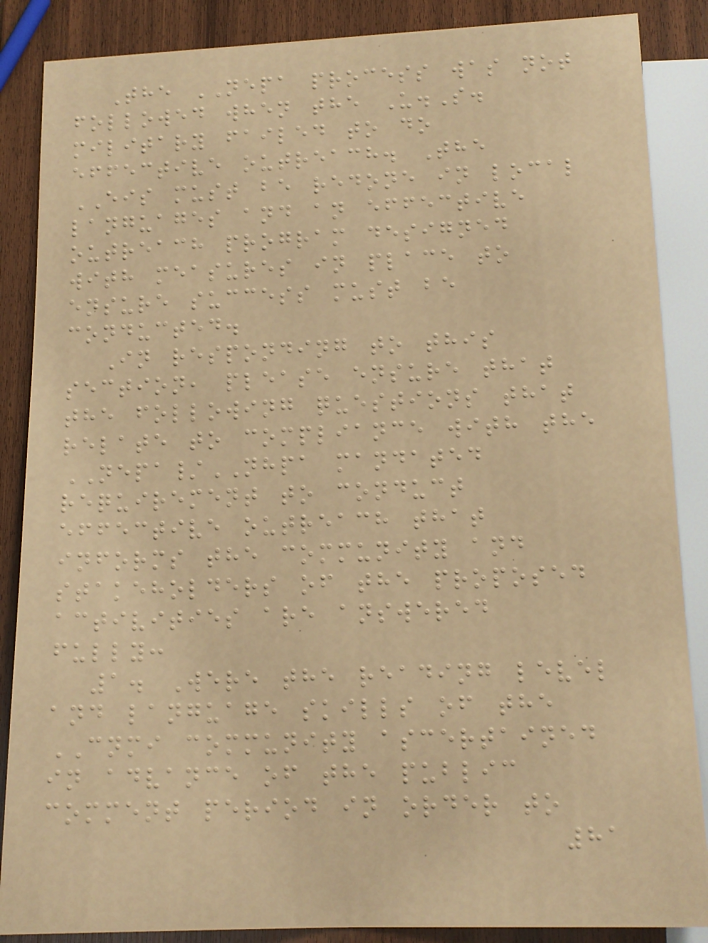The NEPA process was not
followed when the U.S.
military failed to do
effective outreach. The
EIS must be redone in local
languages and an effective
outreach program designed
with measures in place to
ensure success must be
conducted.
In responding to this
section, please ensure that
the following questions that
relate to compliance with the
NEPA/NHPA mandated
requirement to conduct
effective outreach that
informs the community and
stakeholders of the proposed
activities are answered
fully:
1. Were the reading level
and language skills of the
CNMI community ascertained
in advance of the public
comment period in order to
81
